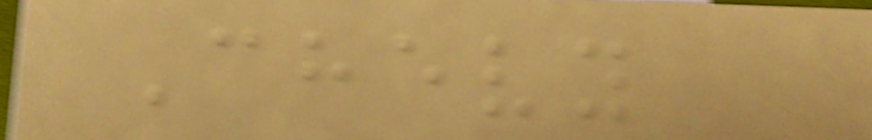Chevy
